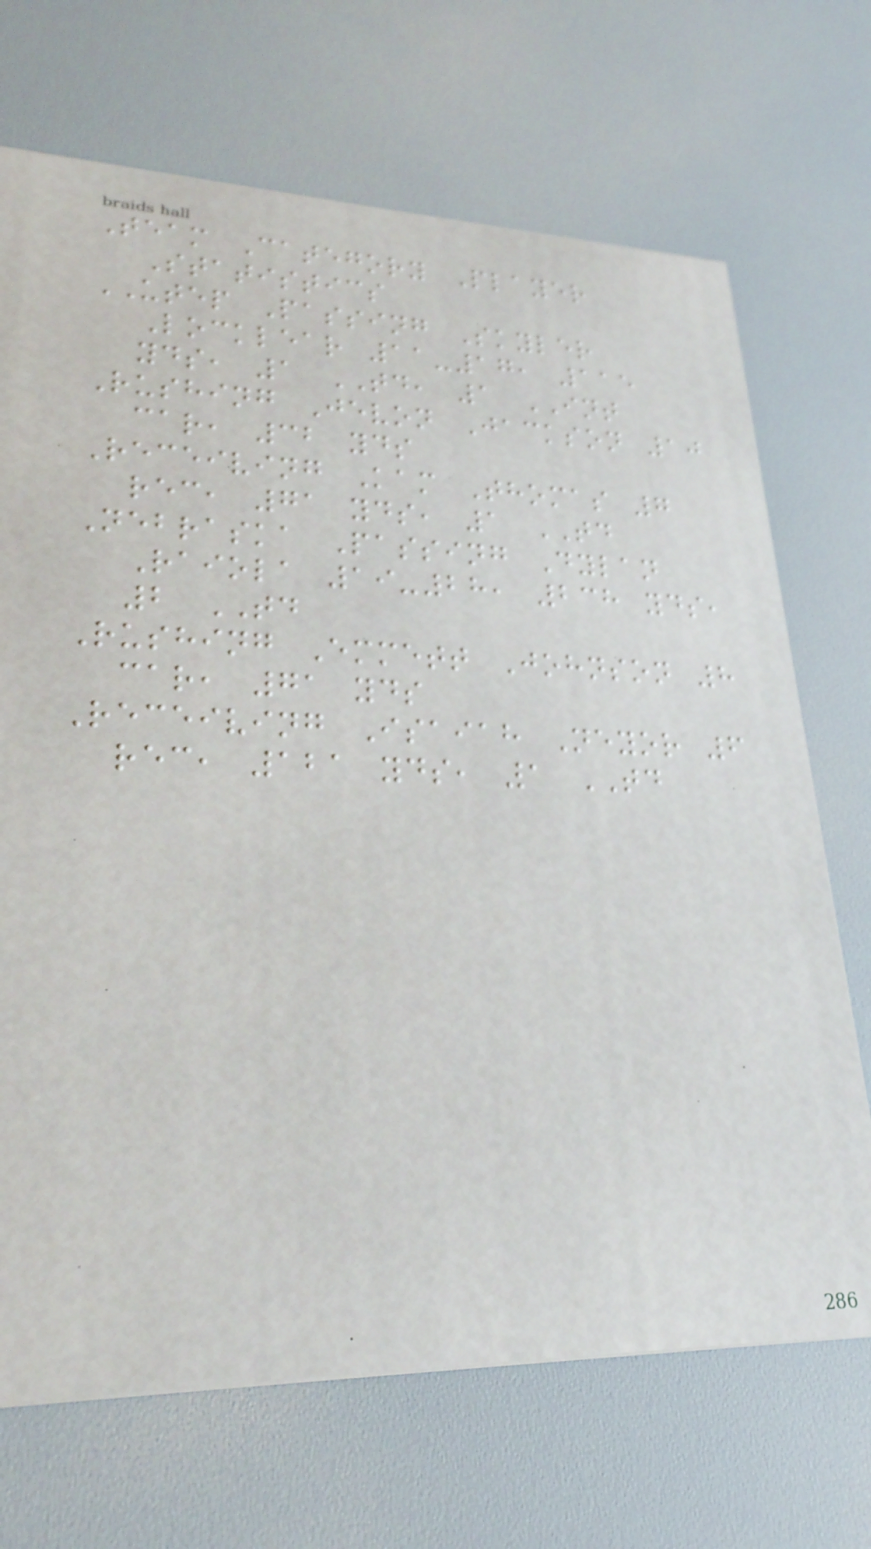Team Category Player
Statistics
UTEP Passing Skyler
Locklear 11-17, 115
yds, 1 TD, 1 INT
Rushing Jevon Jackson 10
car, 32 yds
Receiving Kam Thomas 7
rec, 71 yds, 1 TD
Nebraska Passing Dylan
Raiola 19-28, 238 yds,
2 TD
Rushing Emmett Johnson 8
car, 71 yds
Receiving Isaiah Neyor 6
rec, 121 yds, 1 TD
